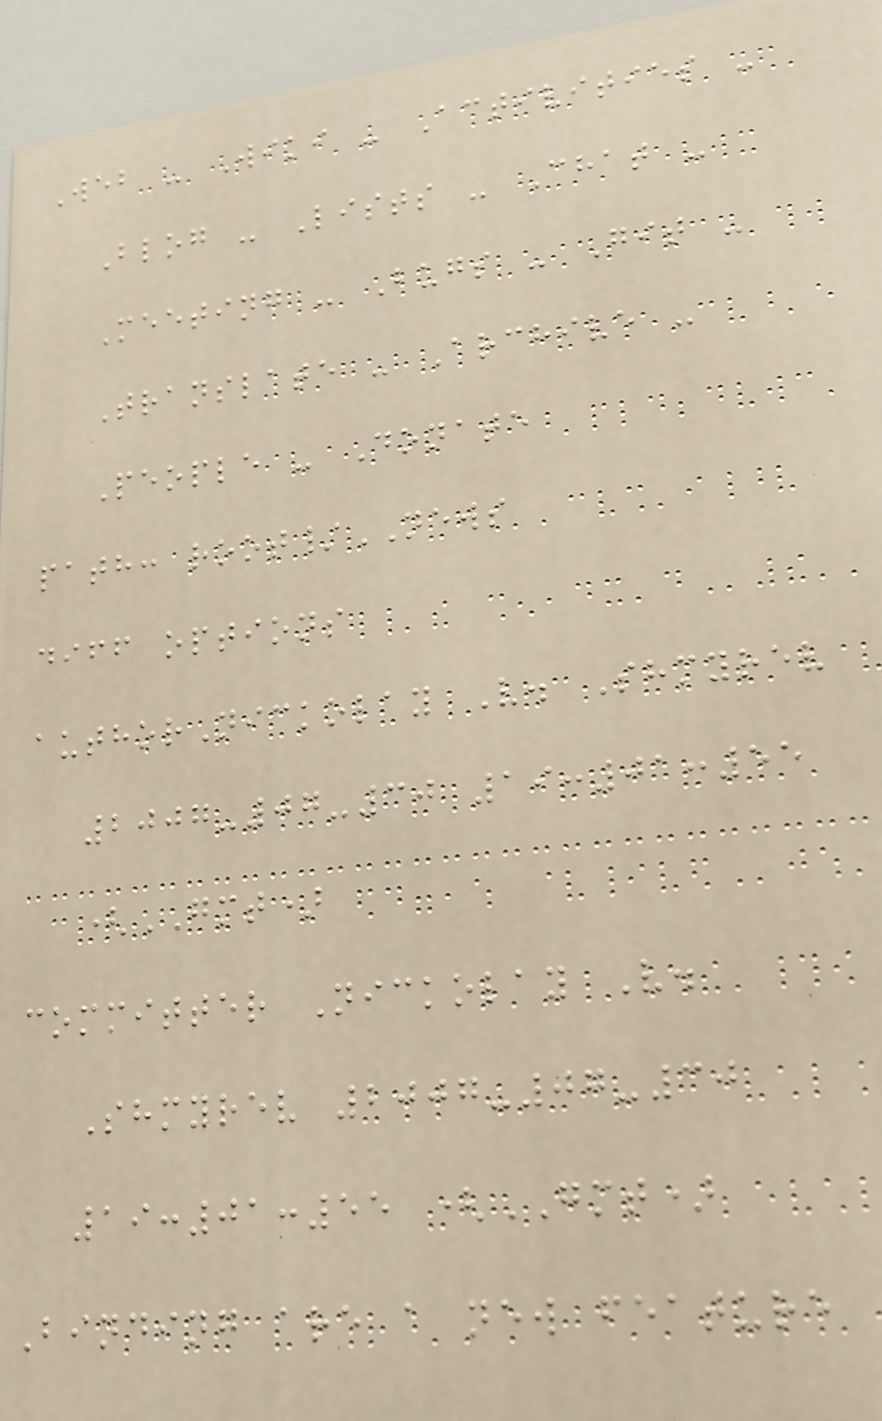Web - Wiki - Activities -
Blog - Lists - Chat -
Meeting - Bugs - Git -
Translate - Archive -
People - Donate
path: root/NEWS
diff options
authorNickolay V. Shmyrev
2007-07-30 19:01:55
(GMT)
committer Nickolay V.
Shmyrev 2007-07-30
19:01:55 (GMT)
Binding are a new feature
